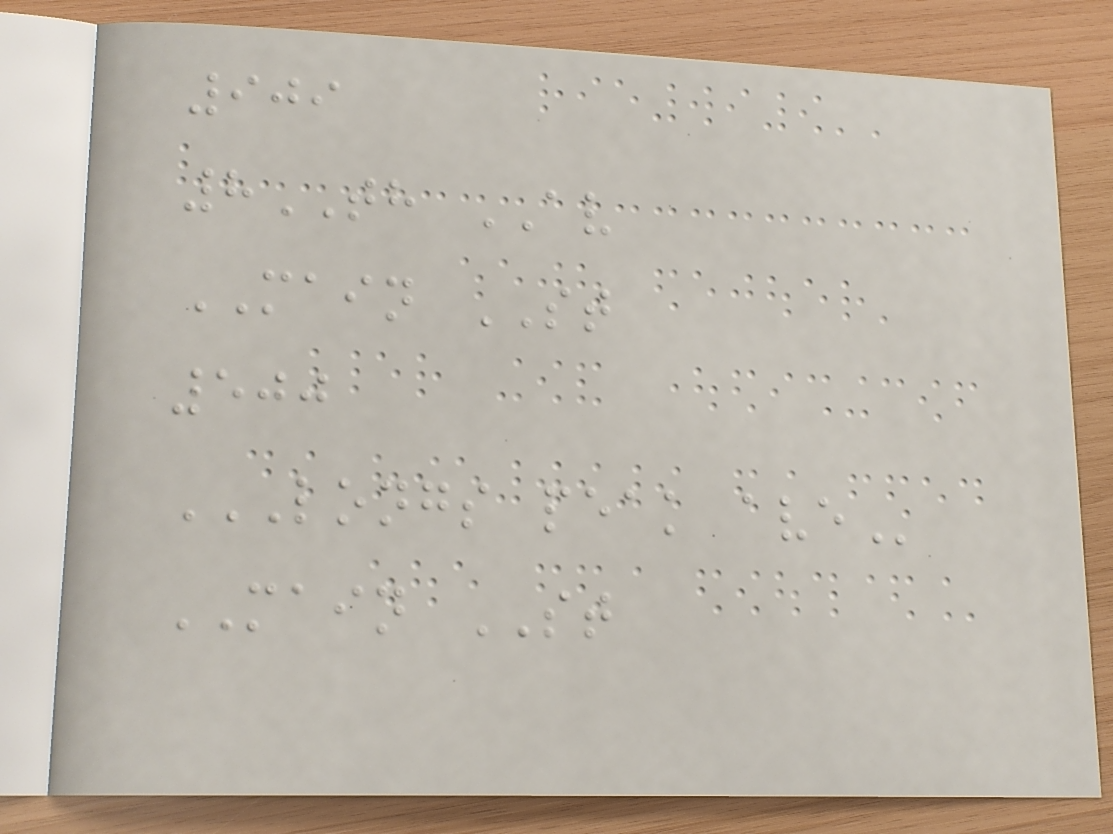909
8TH AV
MAIN ST
500
LONGS PEAK AVE
MAIN ST
